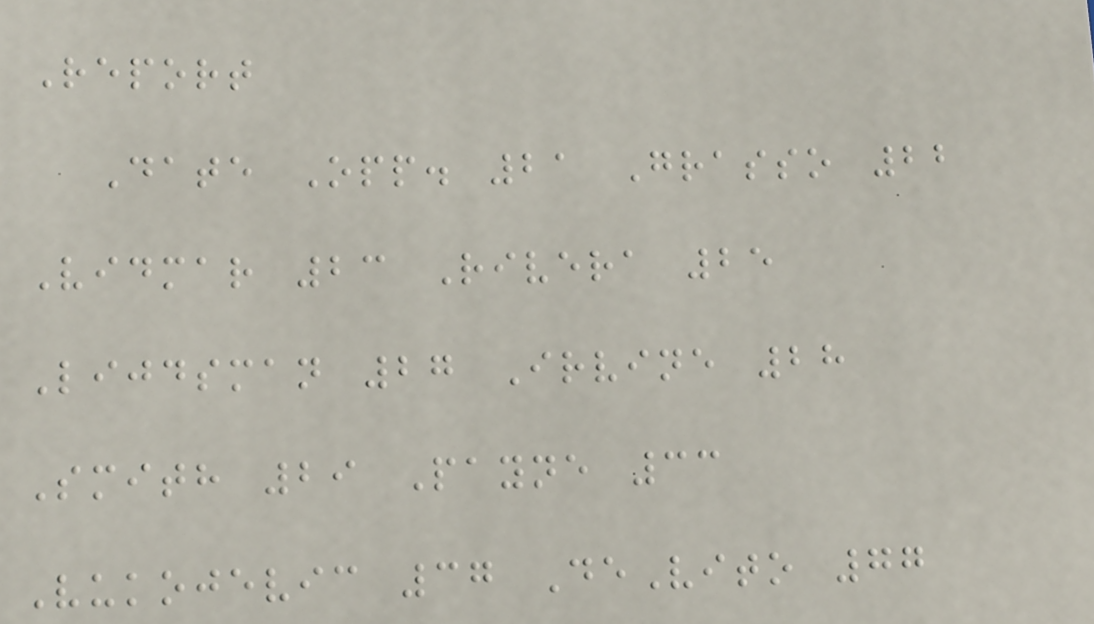Report
Date Opp. 21 Grasso 22
Vidmar 23 Rivera 25
Lijdsman 27 Irvine 28
Smith 29 Payne 33
Vukojevic 37 DeVito 77
